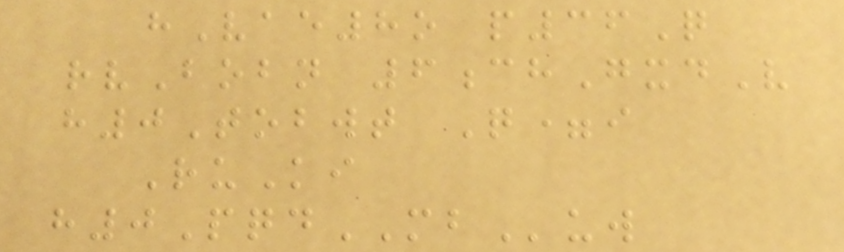hVae8o p36Q
rvBobn 6chGxdV
h0Tobwt Q=i
RuKi
h0PqdMBuw
